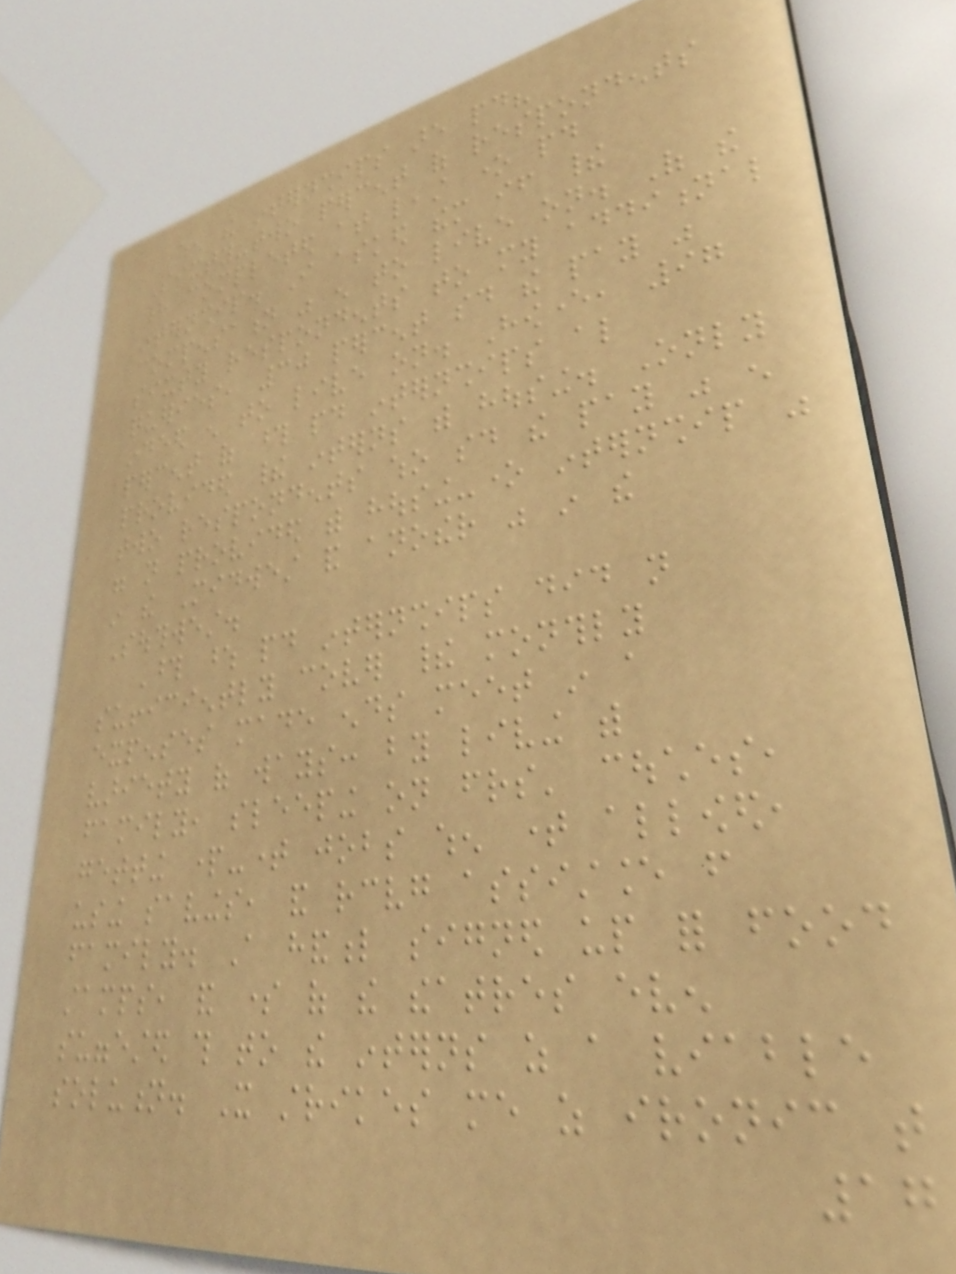when the internships are paid?
Sixty-two percent of respondents
had completed at least one paid
internship. I asked them if their
compensation was enough to live on. Of the
sixty respondents to my additional
queries, 30 percent said the pay was
indeed enough to live on. However, 97
percent of those paid internships also
provided their interns with housing. Only
two respondents who said the pay was enough
were not provided with housing-one internship was
in the Midwest and another was in the
Southwest.
Those whose paid internships did not
sufficiently cover their monthly
expenses made ends meet in a
variety of ways: by living with
family, sleeping on friends' couches,
getting part-time jobs when time allowed,
using savings, and receiving assistance from
family. A handful signed up for food
stamps, and some of the theatres even
suggested this to the interns as a viable
solution. It strikes me as ironic that
17
